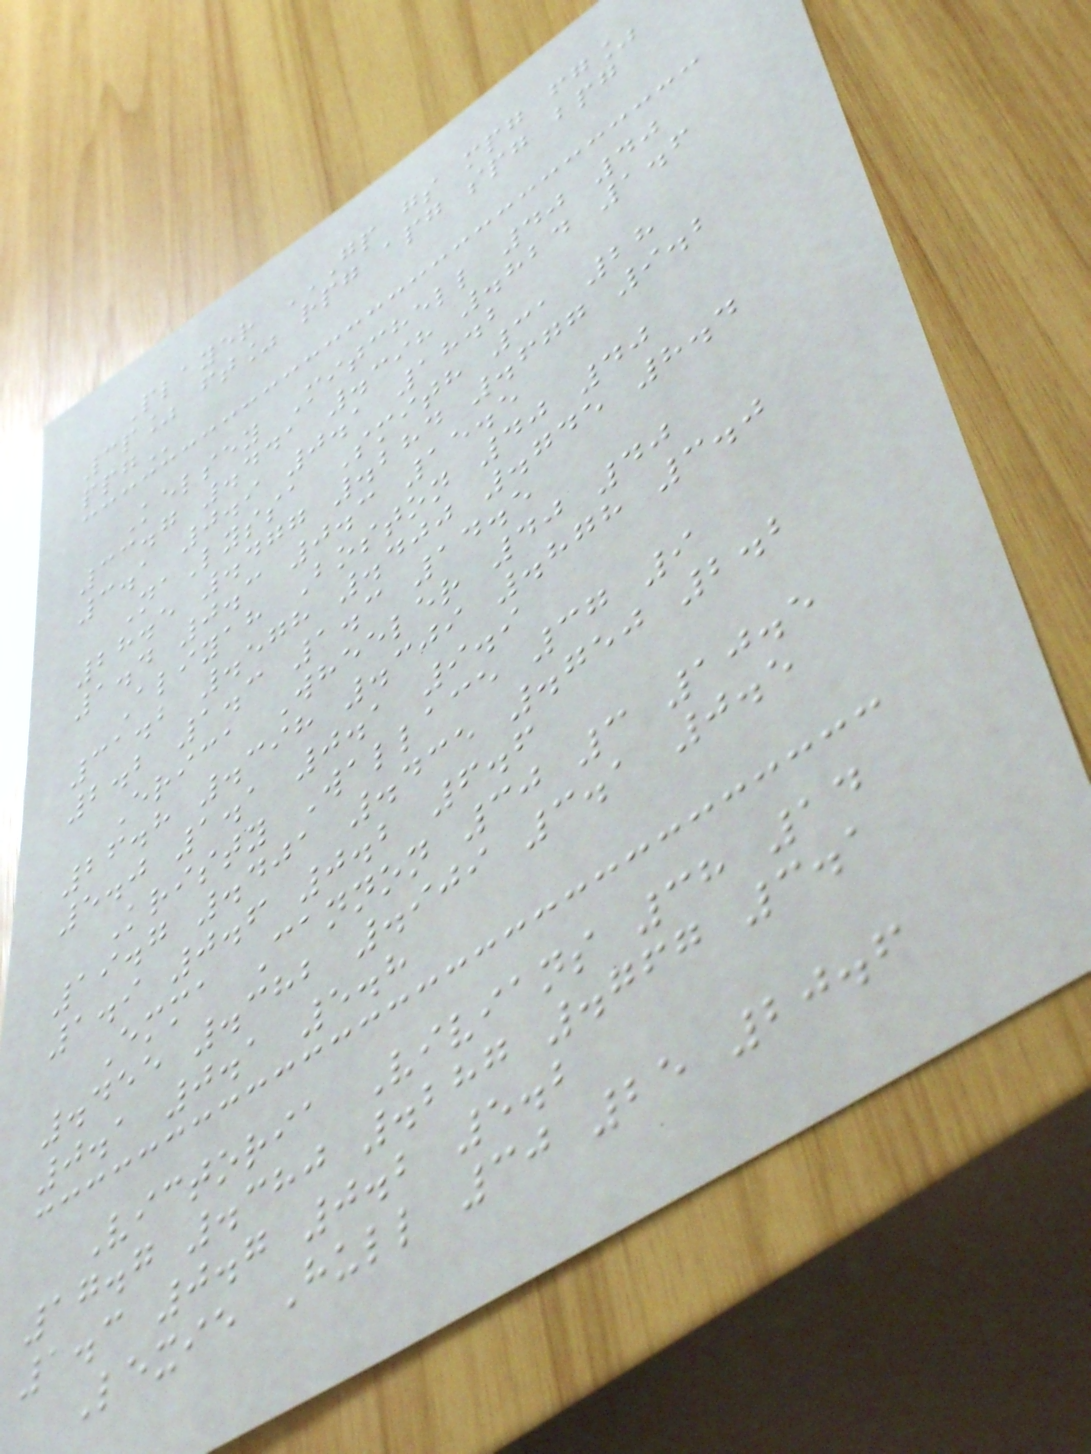Player GP GS MPG FG%
3P% FT% RPG APG SPG BPG
PPG
Kelsey Mitchell 40 40
33.7 .441 .398 .824 1.6
3.1 0.9 0.1 18.2
NaLyssa Smith 31 28
28.5 .477 .284 .677 9.2
1.4 0.3 0.3 15.5
Aliyah Boston 40 40
31.2 .578 .400 .745 8.4
2.2 1.3 1.3 14.5
Erica Wheeler 40 40
26.8 .398 .309 .878 3.0
5.0 1.1 0.1 9.9
Kristy Wallace 37 9
19.7 .401 .435 .750 2.2
1.9 0.6 0.2 6.6
Emma Cannon 30 3 10.5
.455 .382 .909 3.1 0.5
0.1 0.1 5.8
Victoria Vivians 38 14
17.7 .380 .287 .767 3.1
1.3 0.7 0.2 5.2
Lexie Hull 30 25 20.6
